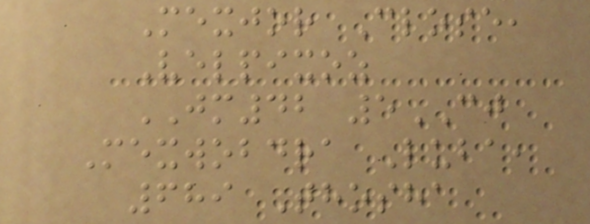Mexjor Close,
Velpixoz
JM42 5CJ
Mexwobdra Luba,
689 Thosha
